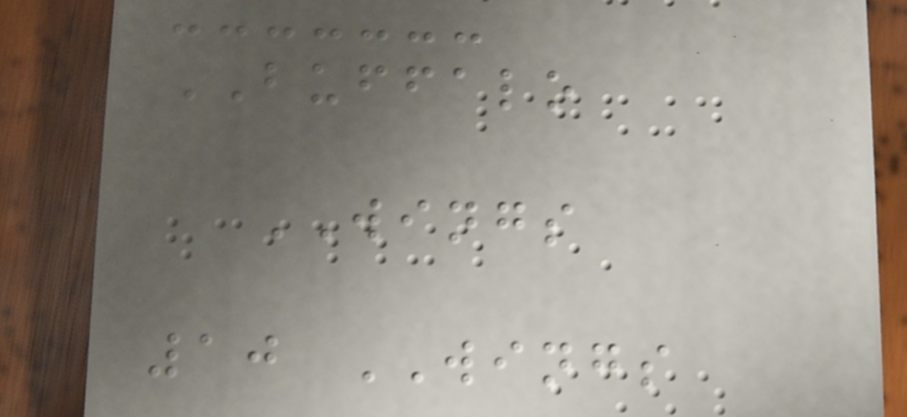BUFFALO
WINGS
10 WINGS
